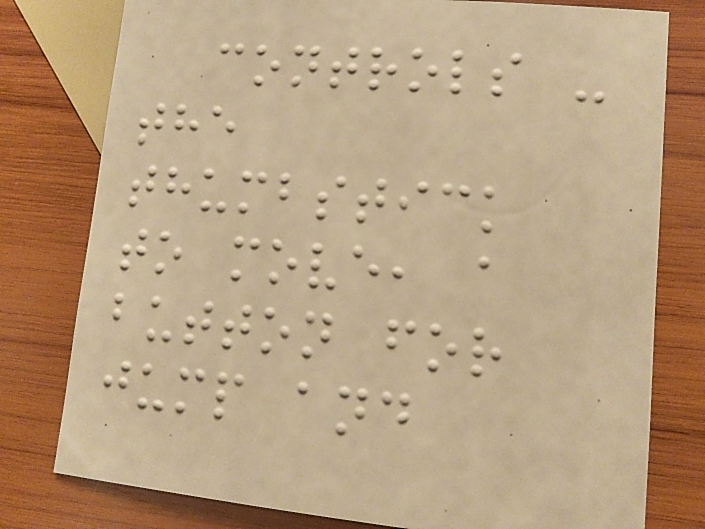controls -
the
thumbstick
to move, a
button for
jump and
